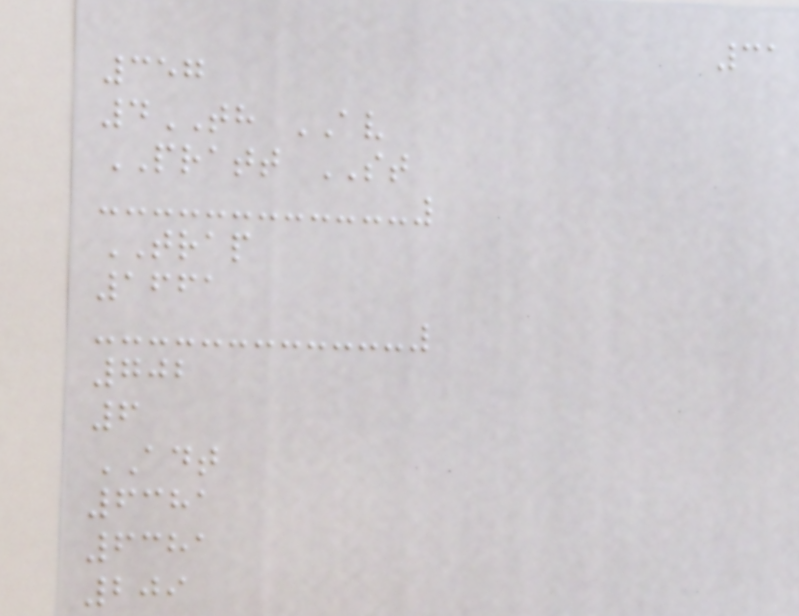31
357
4TH AV
PRATT ST
TRAP
1661
702
6
ADT
6381
6381
209
